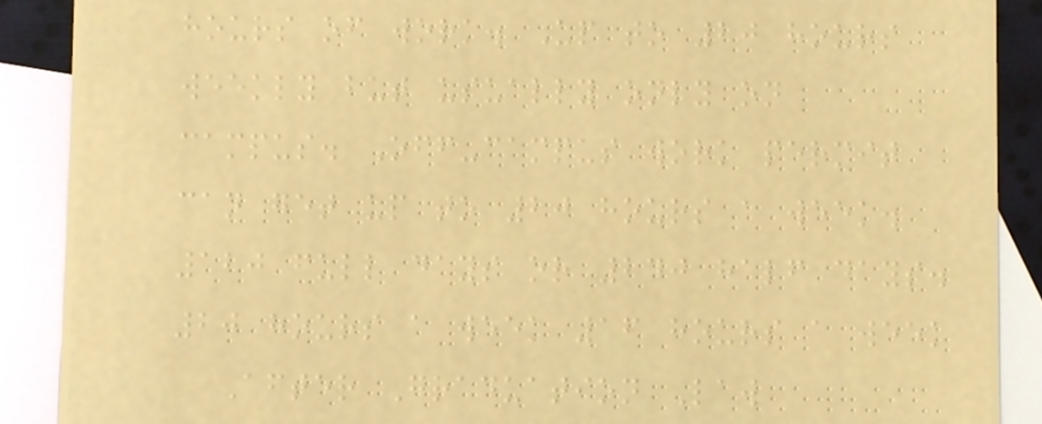hours of work. Up to 20 hours
weekly but usually only on
campus. Off-campus work permit
can get up to 20 hours a week.
120 full days or 240 half days.
20 hours a week 16 hours a week
After Graduation Law
